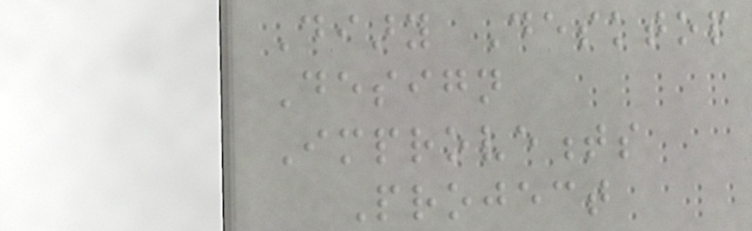Diary Desktop
Design
Improvements
Project
